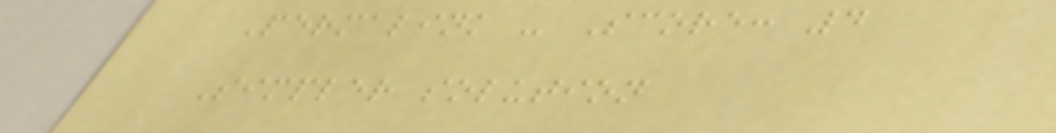Permalink - Score: 4
Simpler solution
